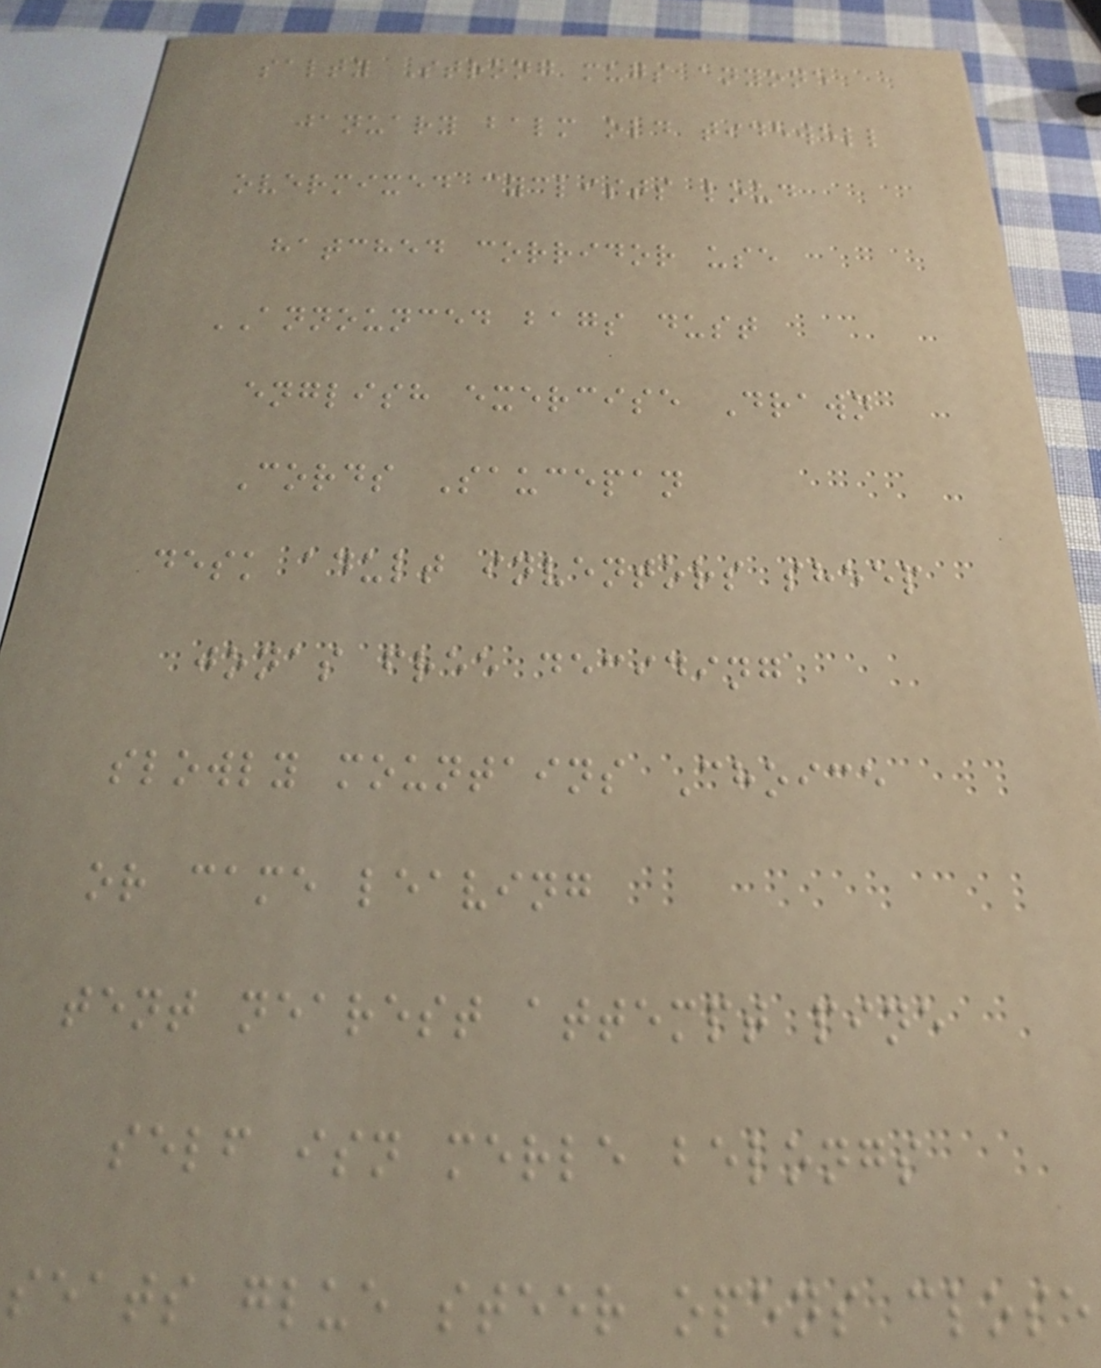salty Strong mugs anyone
january balm old tidewell
overmixed cyclists loud
hatched corridor use
ANNOUNCED bags dust
english exercise Drawn
Cords Saucepan
desk adult inventors sheep
jonas free deciding
slowly mountains Choice
or came leaving
tent nearest attempt pine
self isn merle belongs
seats glue steer opens close
